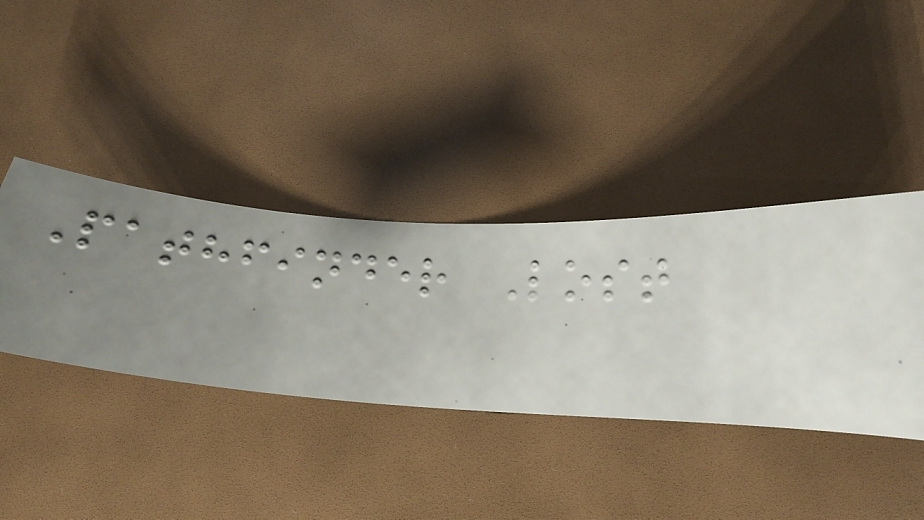Pathfinder Lost
